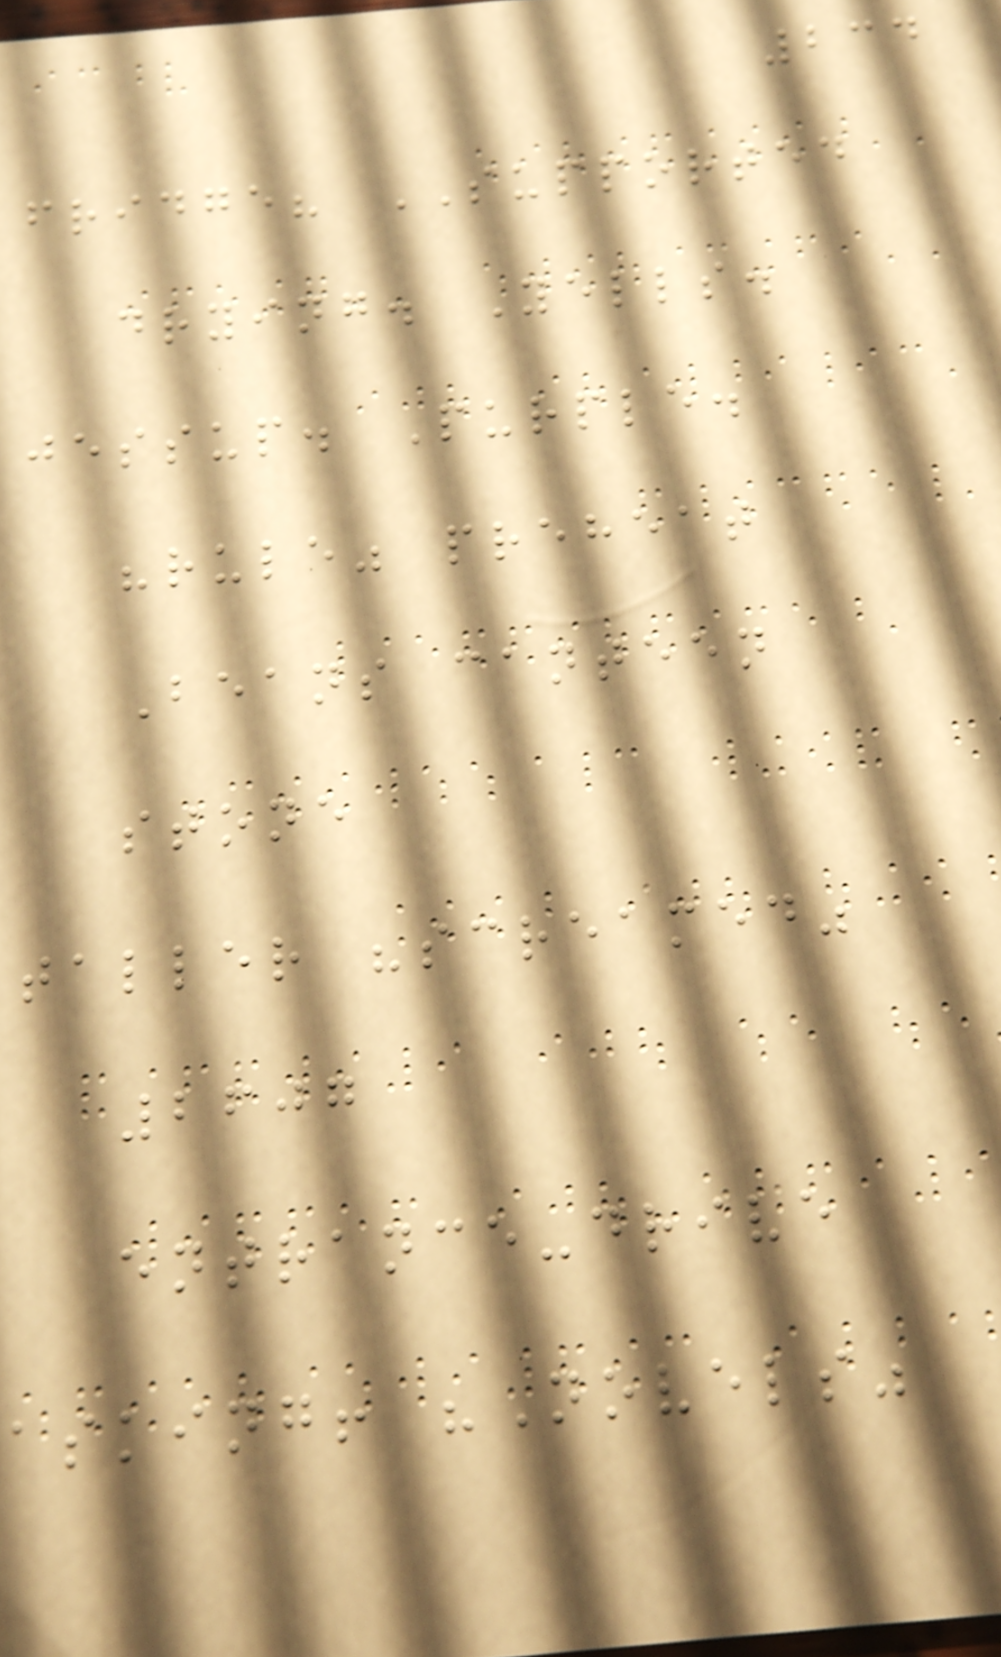234
fridge? SUPPORTED
drying. Yells.
jessup. Purple.
"rule" preheat
Beans canteen
stone
taller "screamed"
2607
entrance-drive
asking! "Novels"
